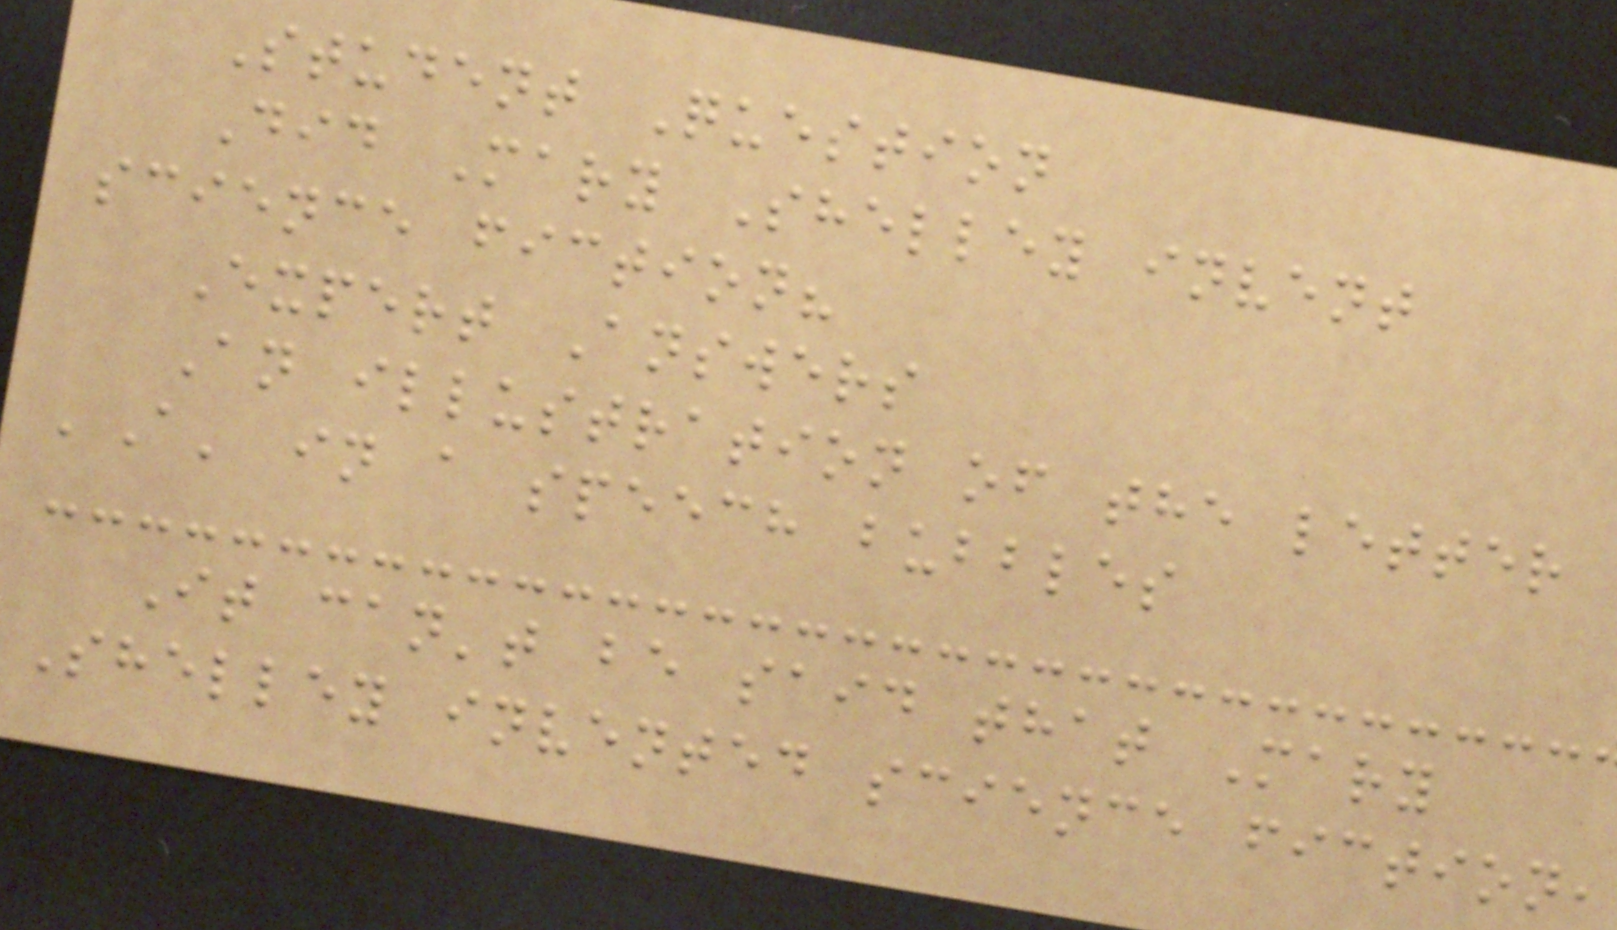Student Question
Did Mary Shelley invent
science fiction?
Expert Answers
An illustration of the letter
'A' in a speech bubbles
It can't be said that Mary
Shelley invented science fiction,
